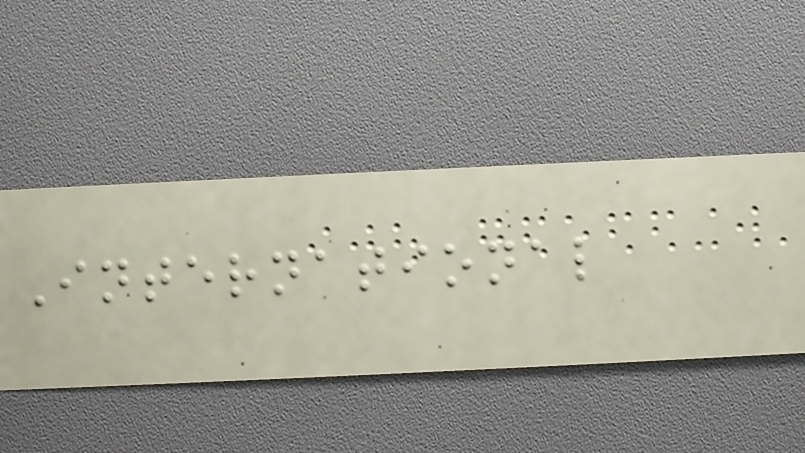International
